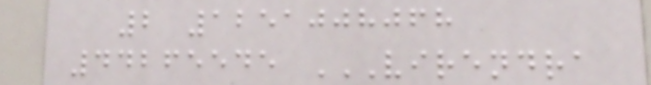2 1251008068
44265545 VIRENDRA
